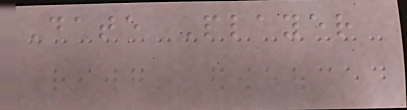Date Player
